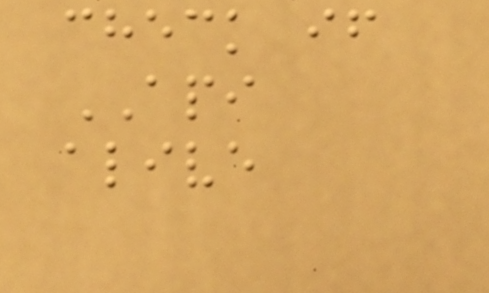check if
API
alive
